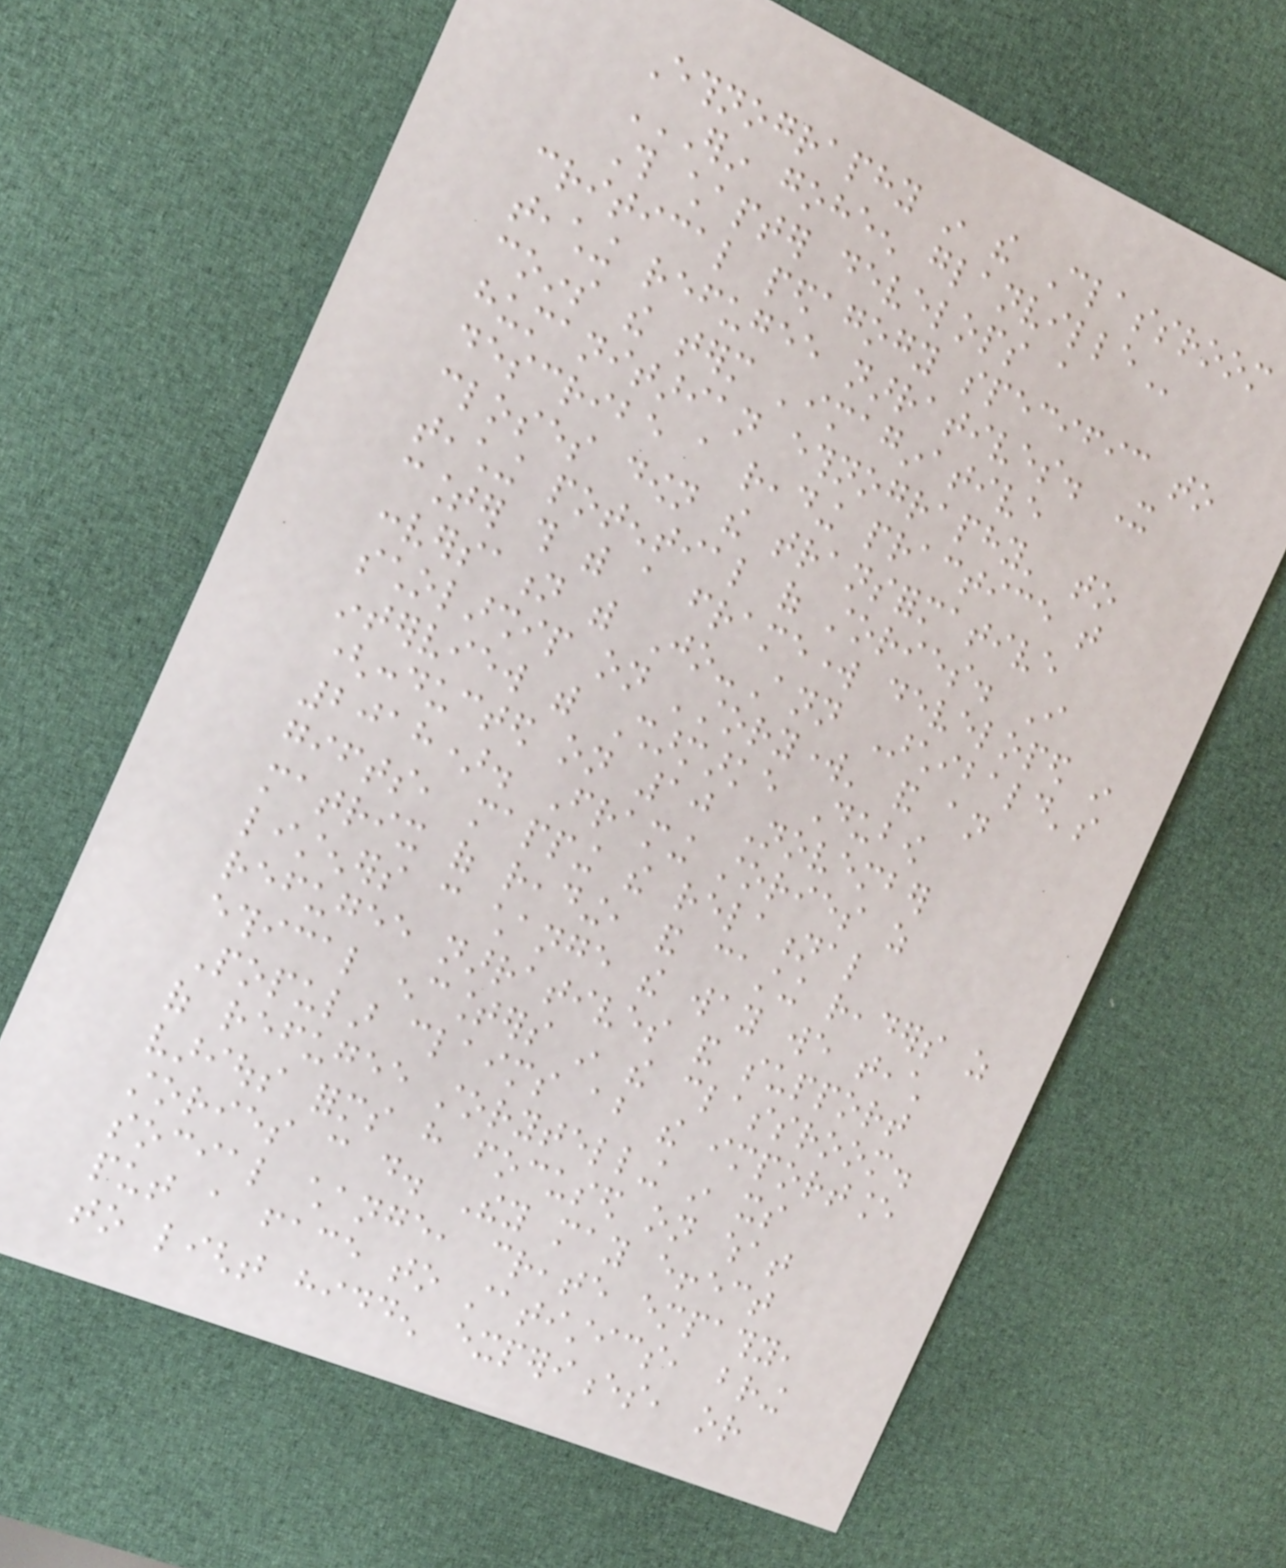Ethnography in the Classroom
ERIN GOHEEN GLANVILLE
This chapter develops a
critical pedagogy specific to
teaching refugee narratives. It
coins the term 'imaginative
humanitarian ethnography' to
describe a reading practice that
closes down the transformative
teaching potential of stories. I
counter this with a framework developed in
conversation with Jo-Ann Archibald's
scholarship on 'storywork' and an
interview with Sharmarke Dubow
(conducted on 10 November
2018). Framing stories as
gifts, mapping the relational
matrix of reading, and casting readers as
listeners can change the way we teach
refugee narratives and support
ethical encounters in the classroom.
Popular claims about the importance
of refugee storytelling in its
various forms have focused on what
stories can do. They may effect
social change, create empathy,
put a face to statistics, bring
to light hidden experiences, or
